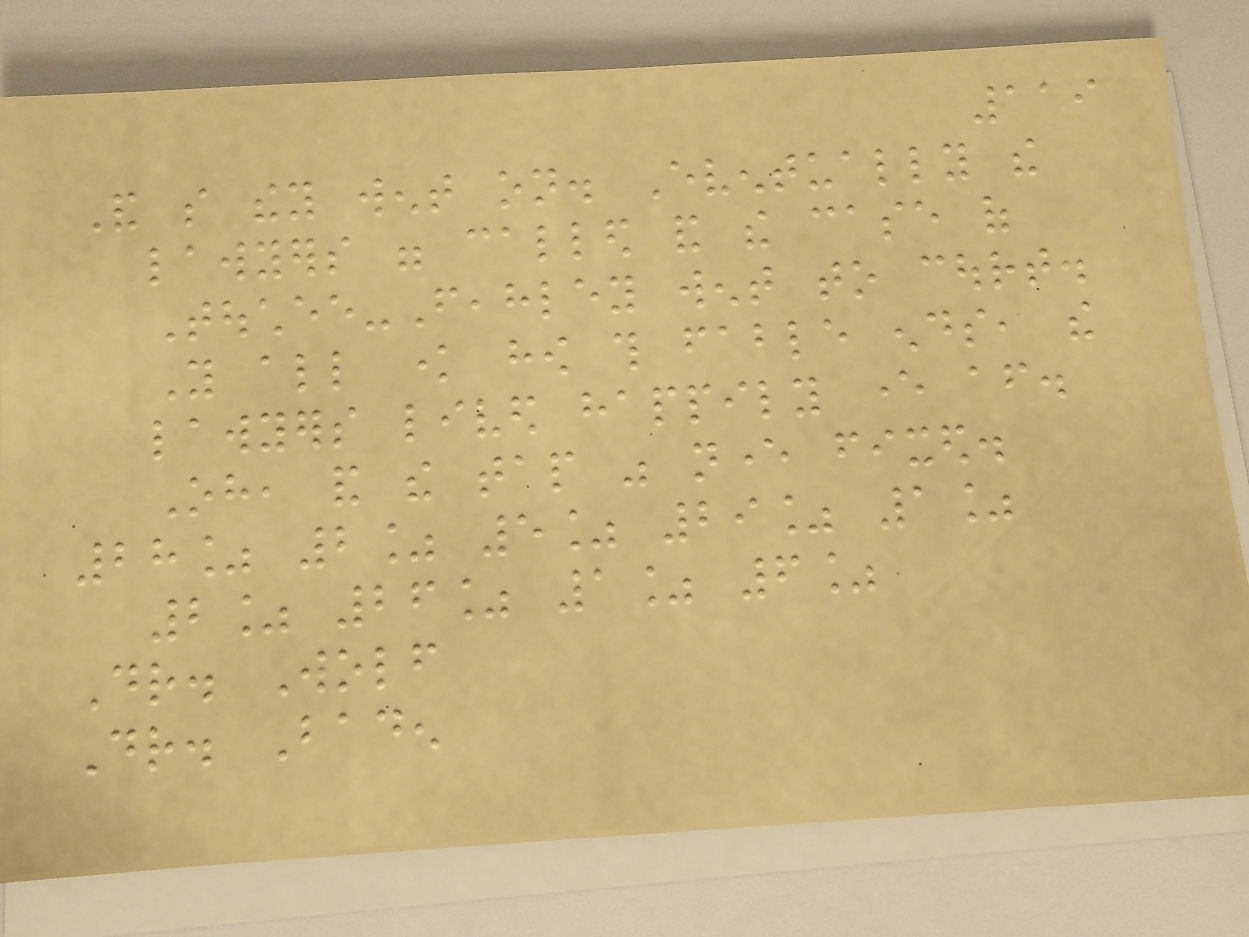119
And so they went on. Eventually the
lawyers were called and the case of
Touchee-Feahley went to court.
You all know how this fable ends, the
lawyers lived happily ever after.
Oh, and the tap was never fixed.
28% 2% 5% 29% 1%
2% 26% 1% 6%
Dr. Wolf
Dr. Baden
